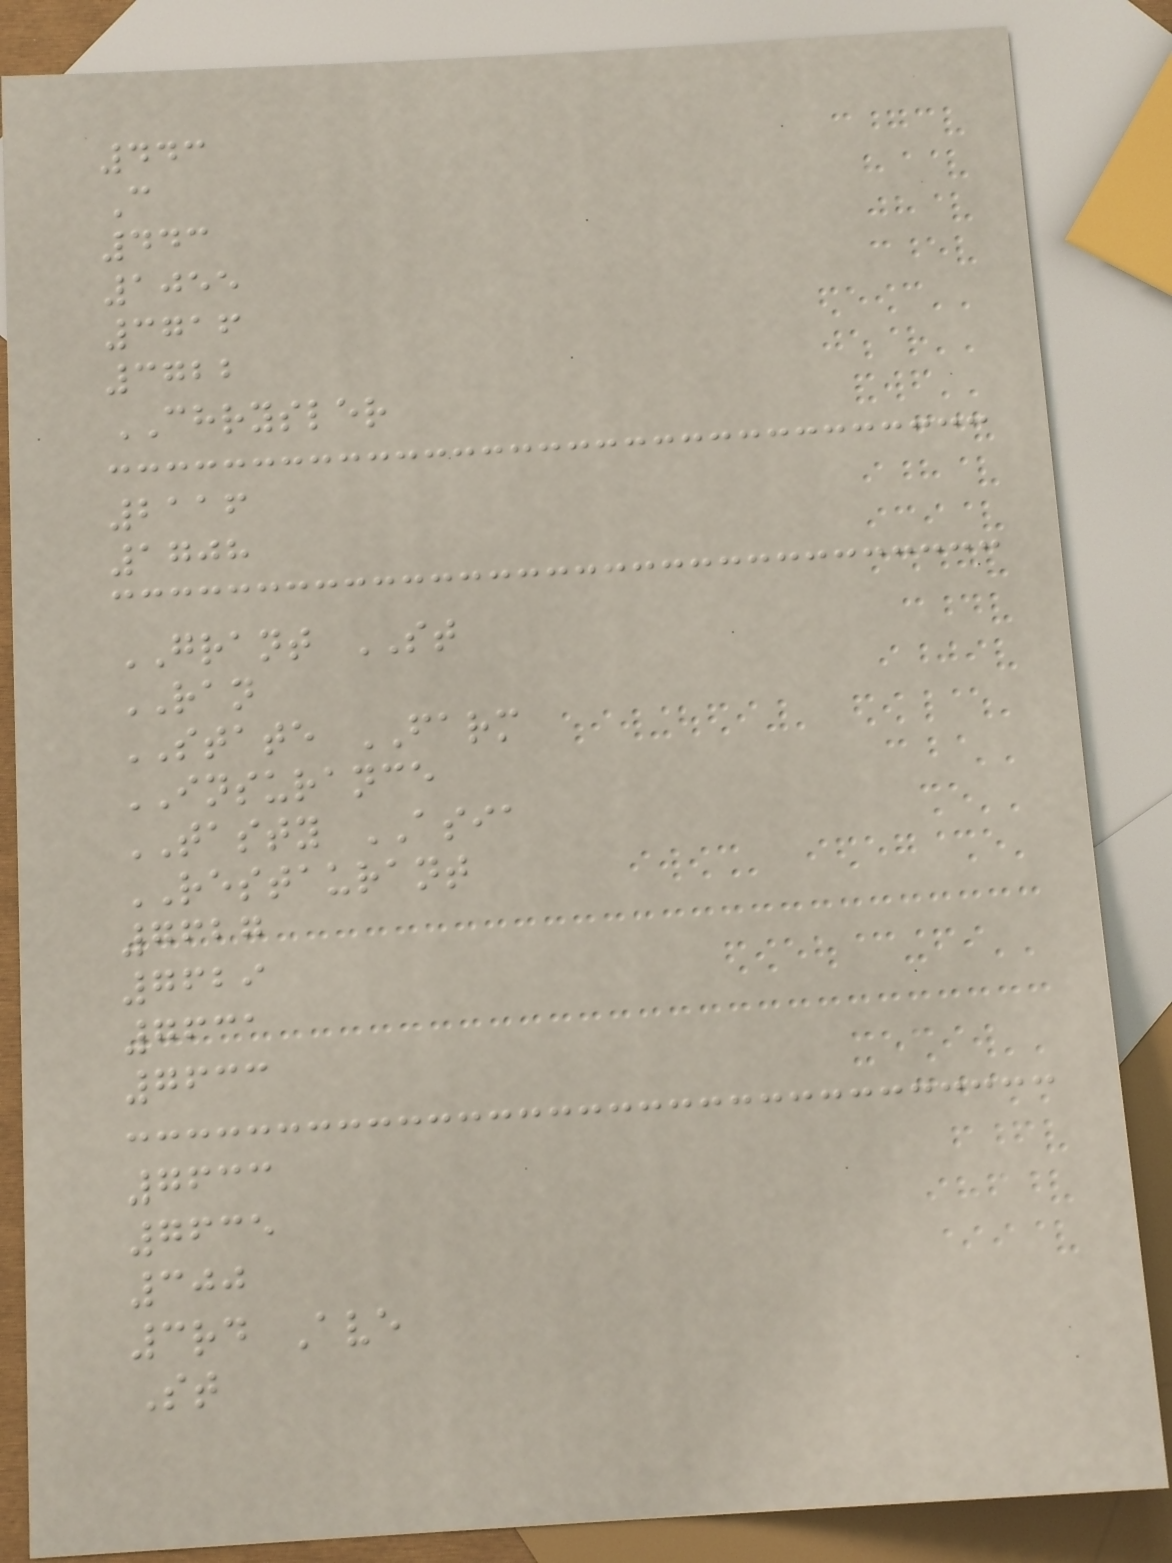443
C
443
1055
3716
3722
CHRYSLER
2116
1708
GRANT ST
RAN
STATE FARM
INSURANCE
TASTY ASIA
RESTAURANT
7627
7629
7631
7633
7633
7635
300
3rd Ave
St
